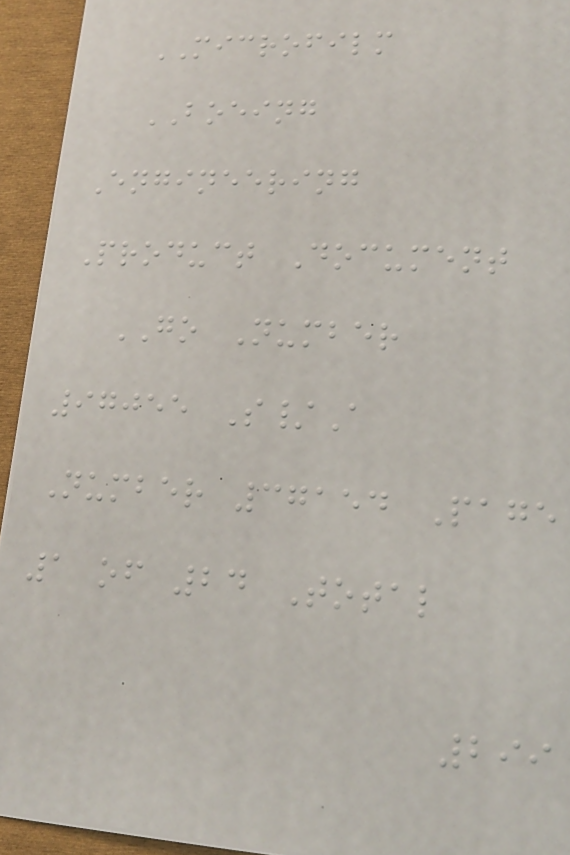MICROFILM
BOEING
Engineering
Product Document
GO Number
97055 S/A
Number 37154 Page
1 of 24 Total
299
